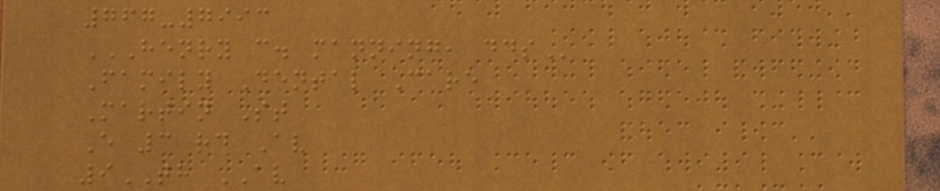767-7993
HENRY C. MANNING, DDS
Family Dental Care
Martin St
E 3 rd Av
9TH AV
